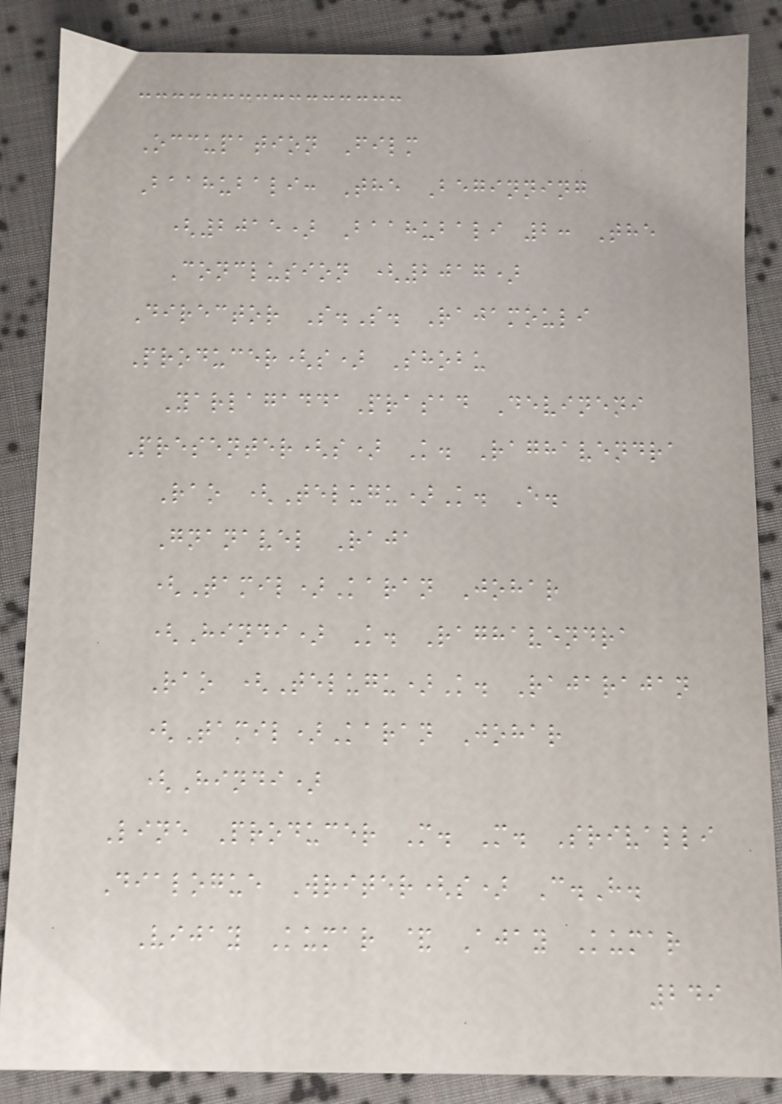Occupation Film
Baahubali: The Beginning
(2015) Baahubali 2: The
Conclusion (2017)
Director S.S. Rajamouli
Producer(s) Shobu
YarlagaddaPrasad Devineni
Presenter(s) K. Raghavendra
Rao (Telugu)K. E.
Gnanavel Raja
(Tamil)Karan Johar
(Hindi) K. Raghavendra
Rao (Telugu)K. Rajarajan
(Tamil)Karan Johar
(Hindi)
Line Producer M. M. Srivalli
Dialogue Writer(s) C.H.
Vijay Kumar & Ajay Kumar
249
